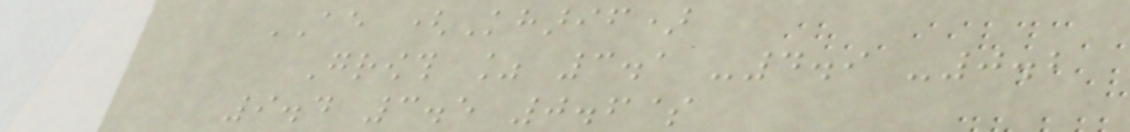AE (Kharif)
Growth % 3.1 -4.9 -0.2
9.4 3.5 0.6$
